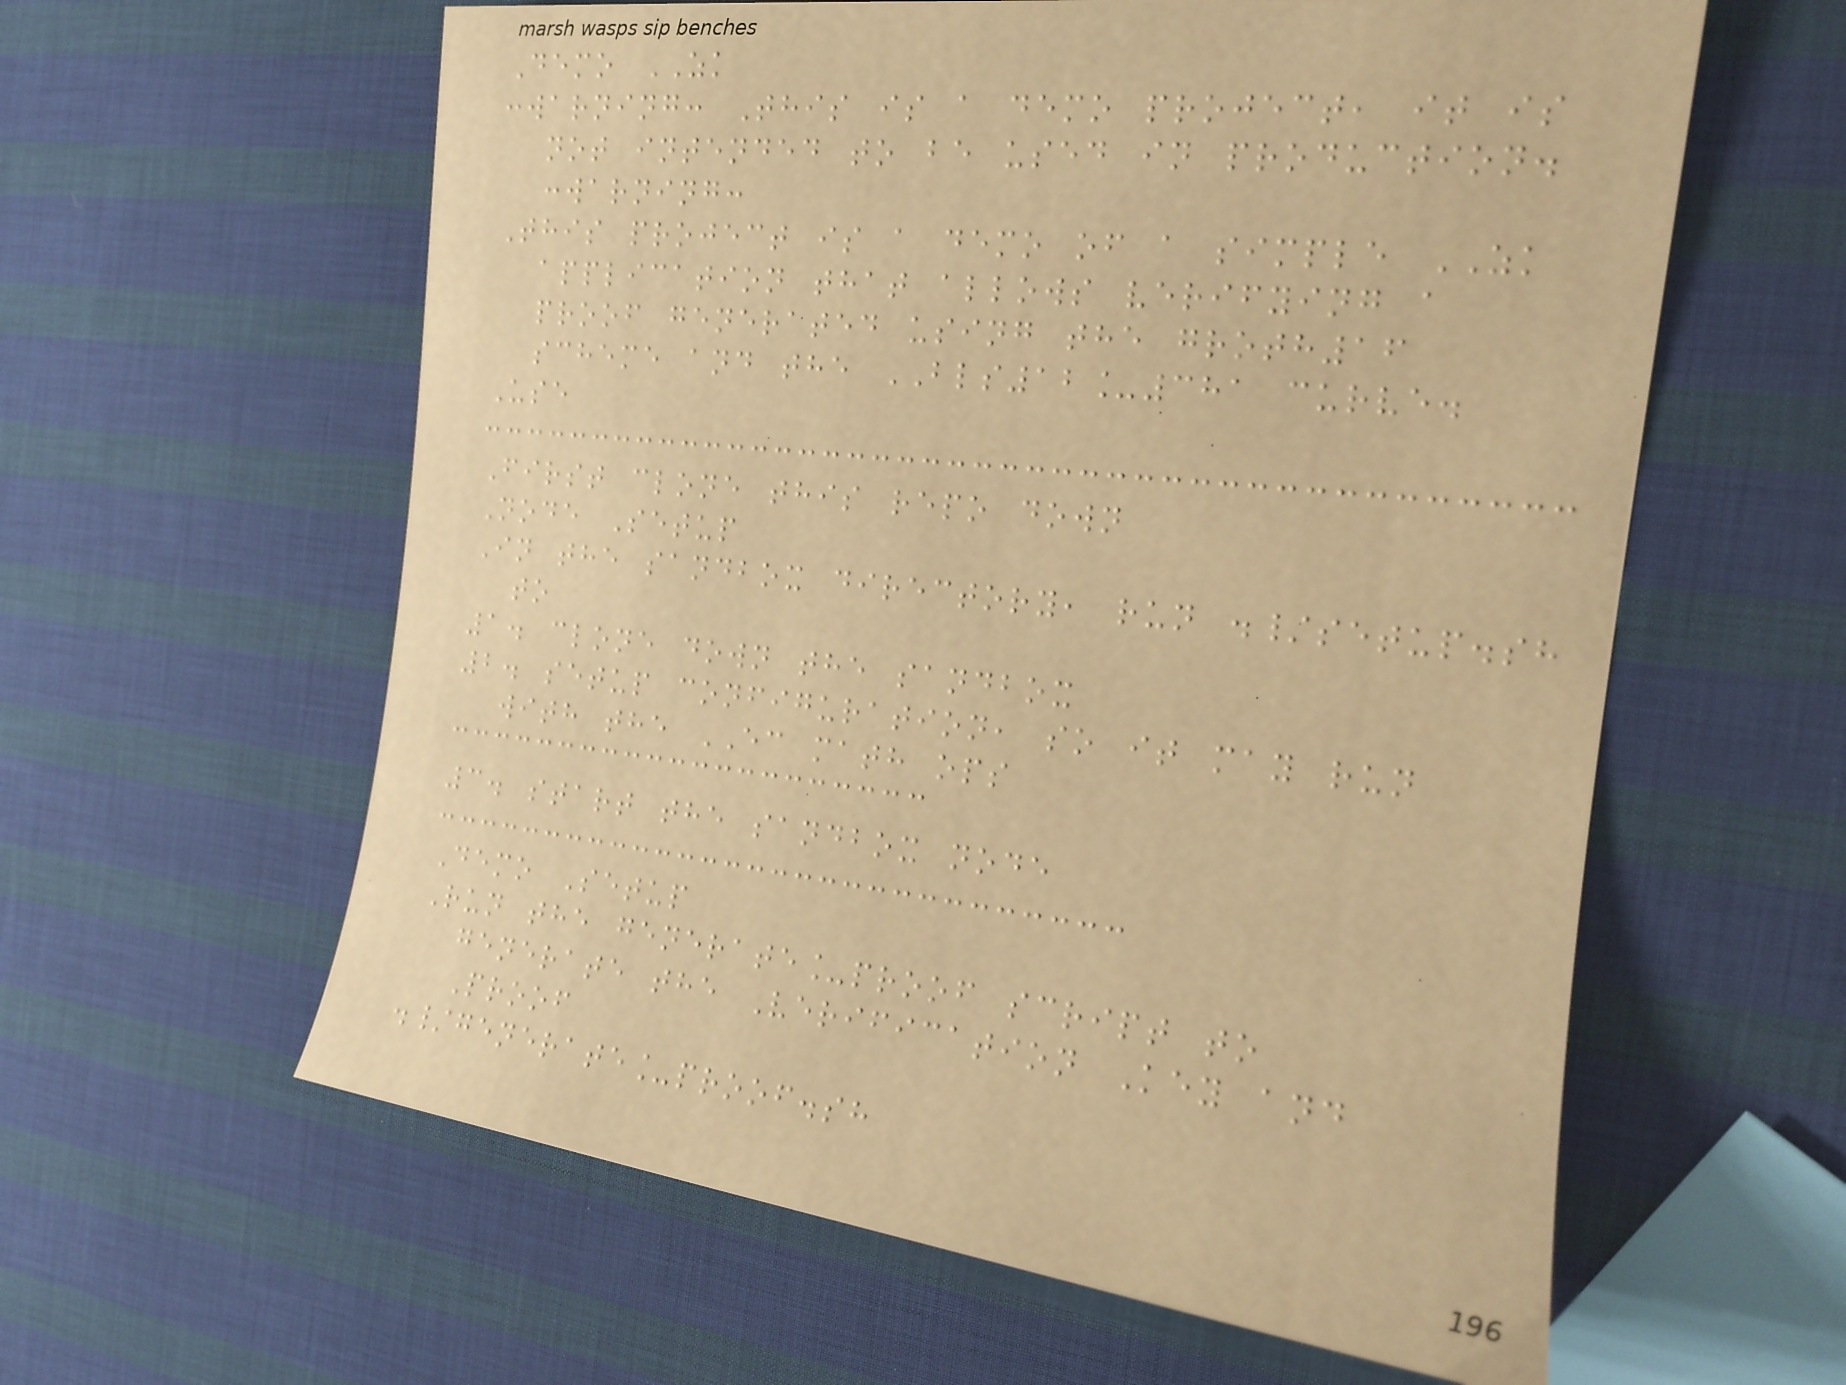Demo ZK
:warning: This is a demo project, it is
not intended to be used in production.
:warning:
This project is a demo of a simple ZK
application that allows verifying a
proof generated using the groth16
scheme and the BLS12_381 curve.
Use
First clone this repo down
Node Setup
In the sandbox directory, run ./setup.sh
to
1. clone down the sandbox
2. setup configuration, so it may run
with the EC math ops
3. start the sandbox node
Demo Setup
Run the generate_proof script to
generate the Verification Key and
Proof
./generate_proof.sh
